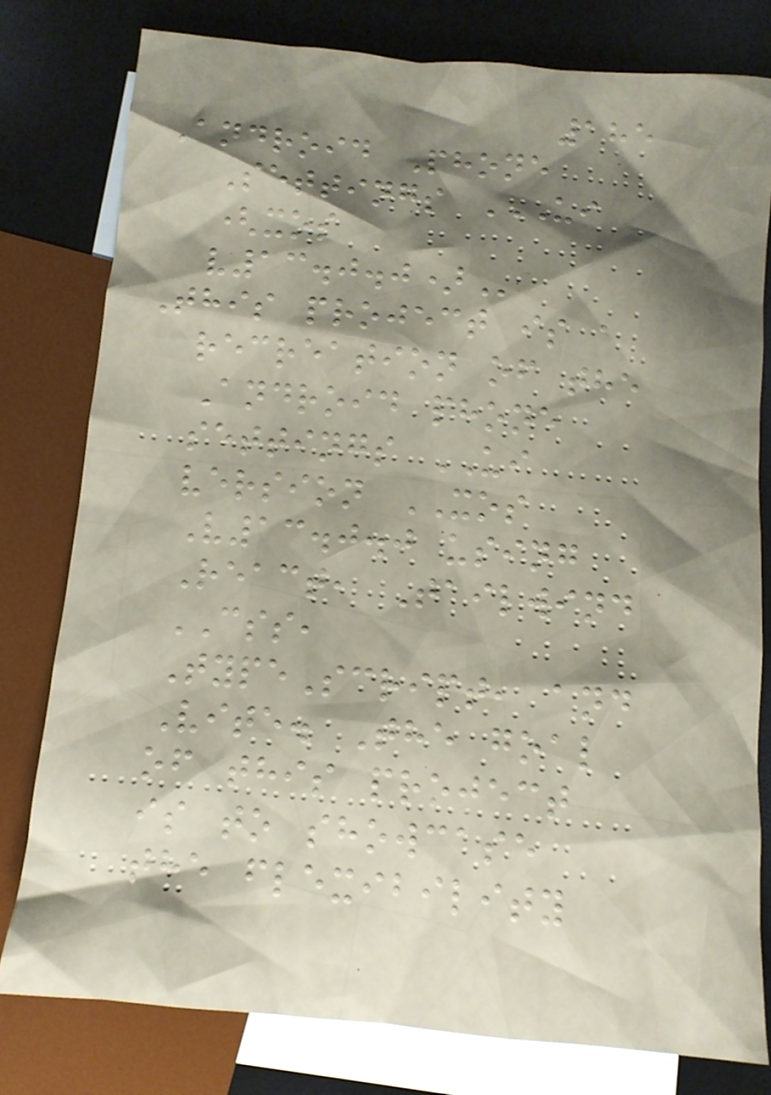185
Android Phone
Settings UI
(XOS
V13.0.0)
This project is a
recreation of the
Android phone
settings UI
version XOS
V13.0.0 using
React, Tailwind
CSS,
TypeScript, and
Vite. The goal
of this project
is to showcase
the flexibility
